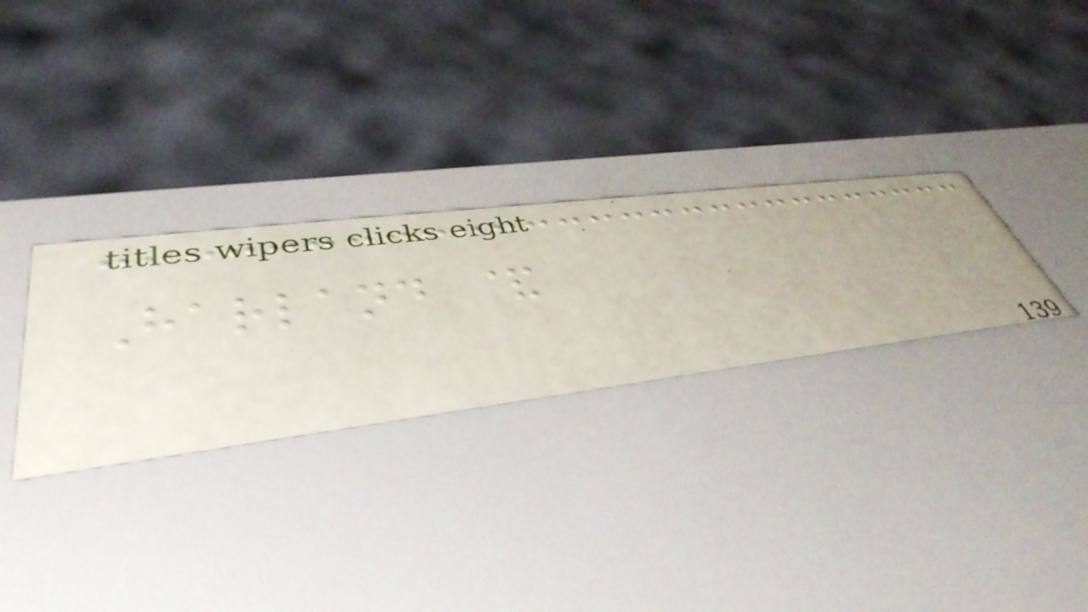Harland &
